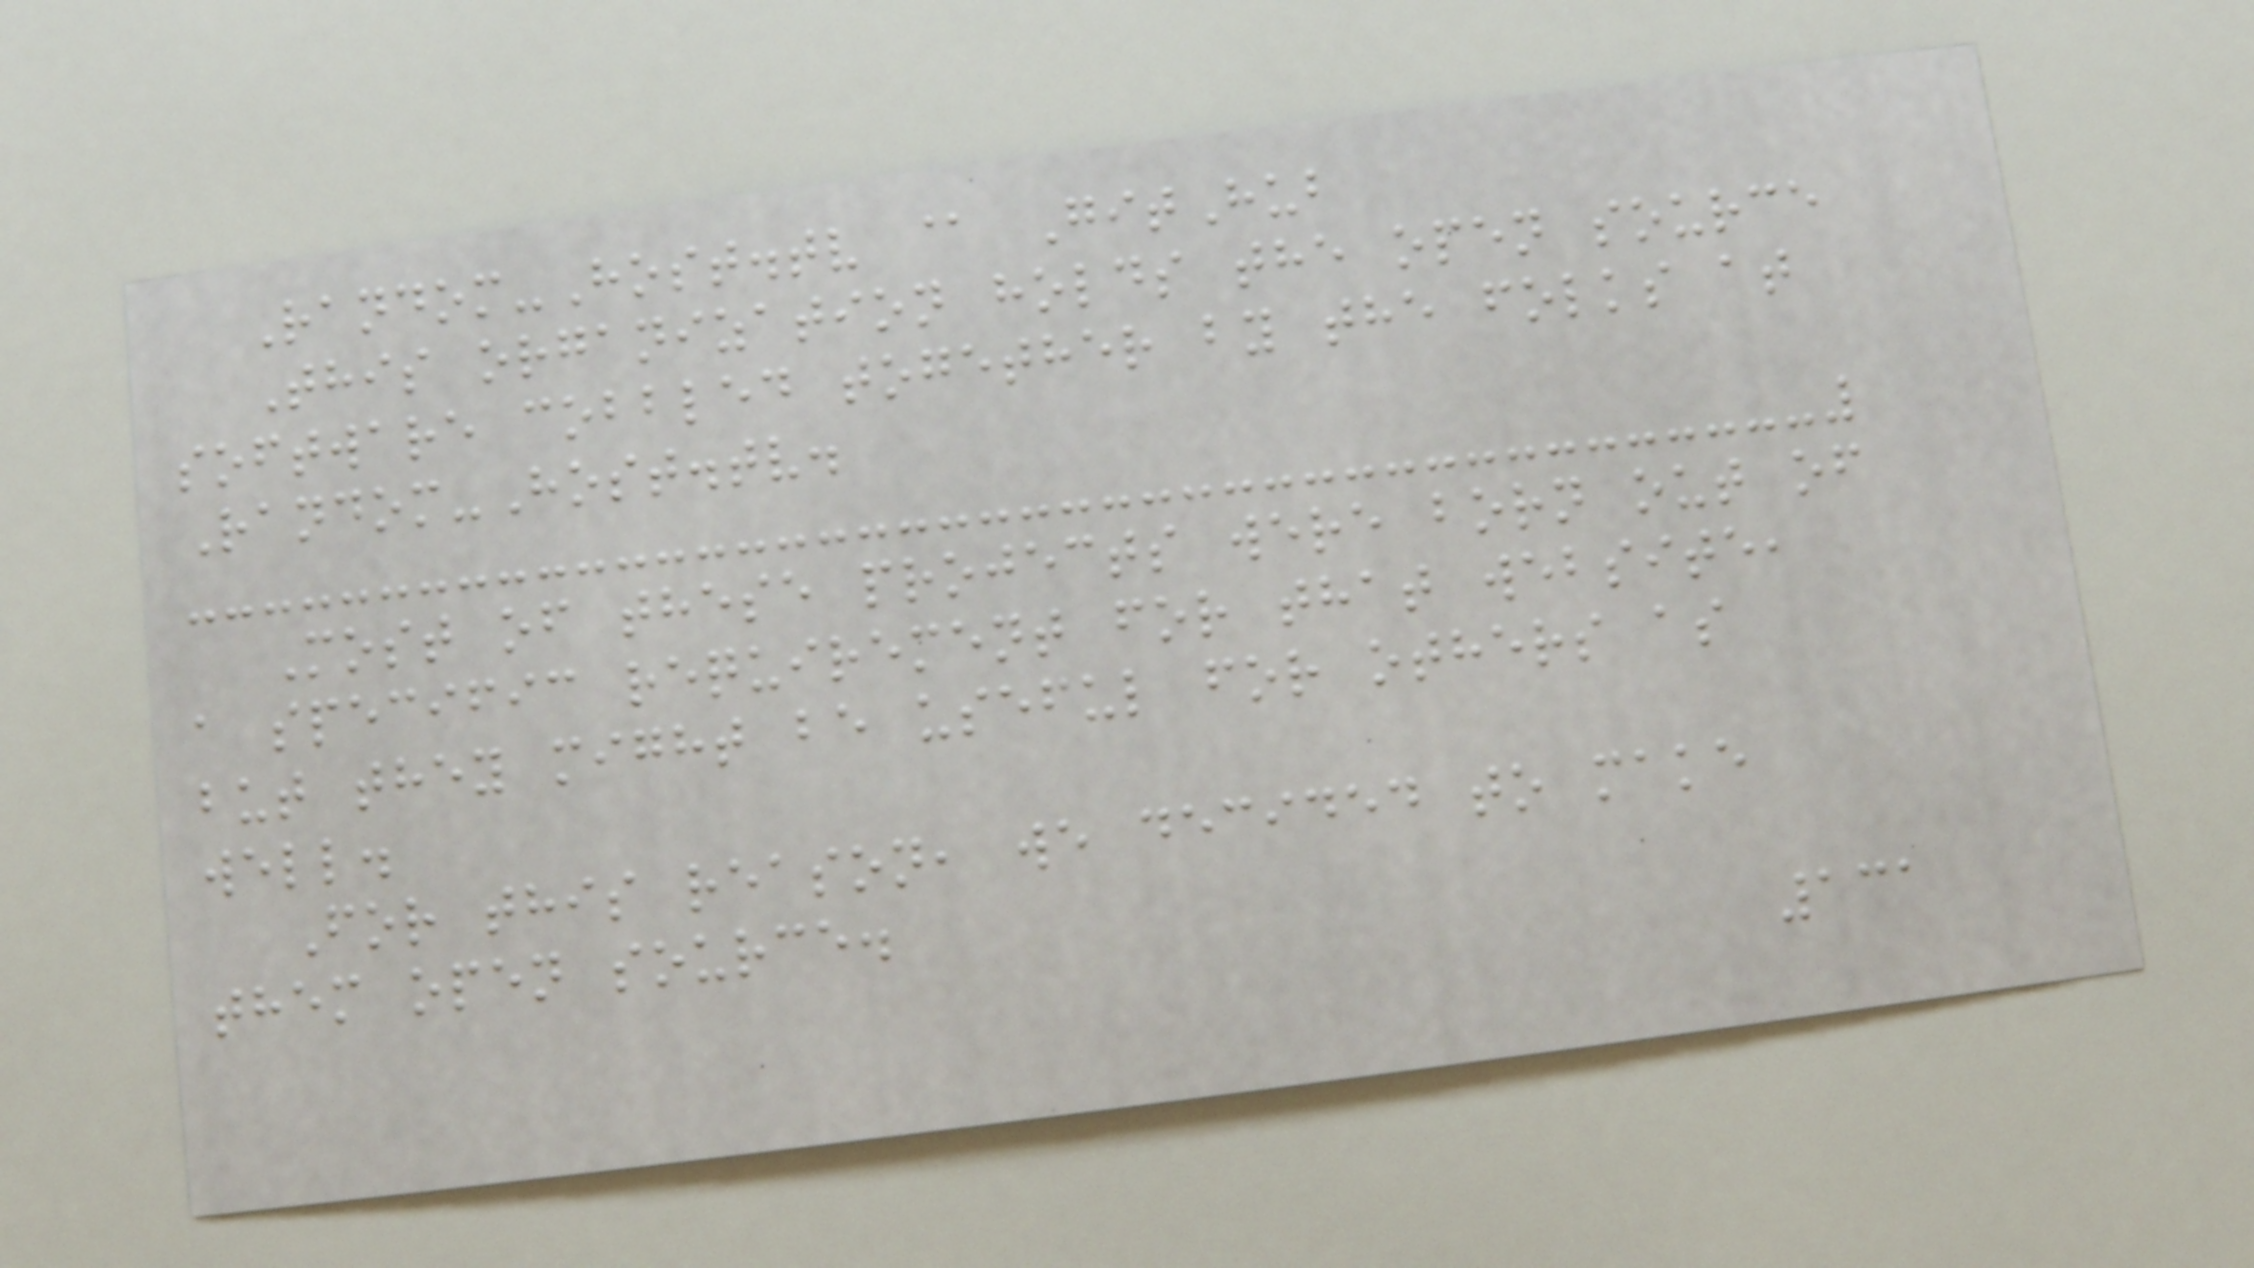Random-Host.tv @ GitHub
This organization holds the open source
software cobbled together by the folks at
Random-Host.tv.
Most of these projects were born out of
a specific requirement for that website,
but they might be useful for others as
well.
For this reason, we decided to make
them open source.
131
